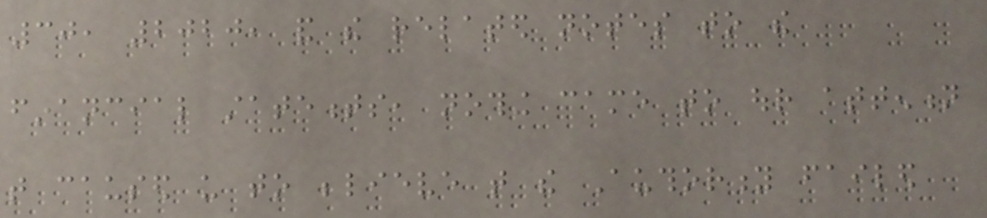30, 2020, and the related notes to the
financial statements, nothing came to our attention
that caused us to believe that the Authority failed
